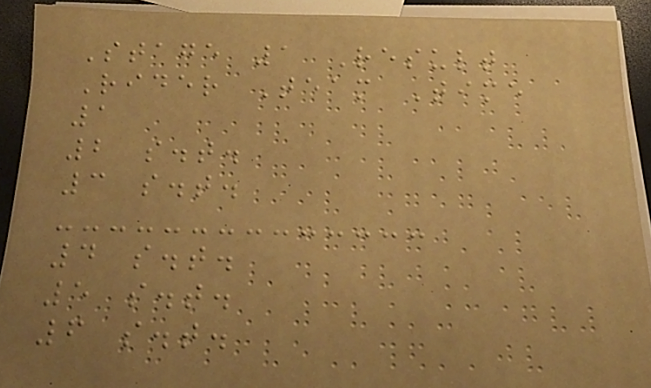Stage 1 Result
Rider Team Time
1
2 s.t.
3 s.t.
4 s.t.
5 s.t.
6 s.t.
